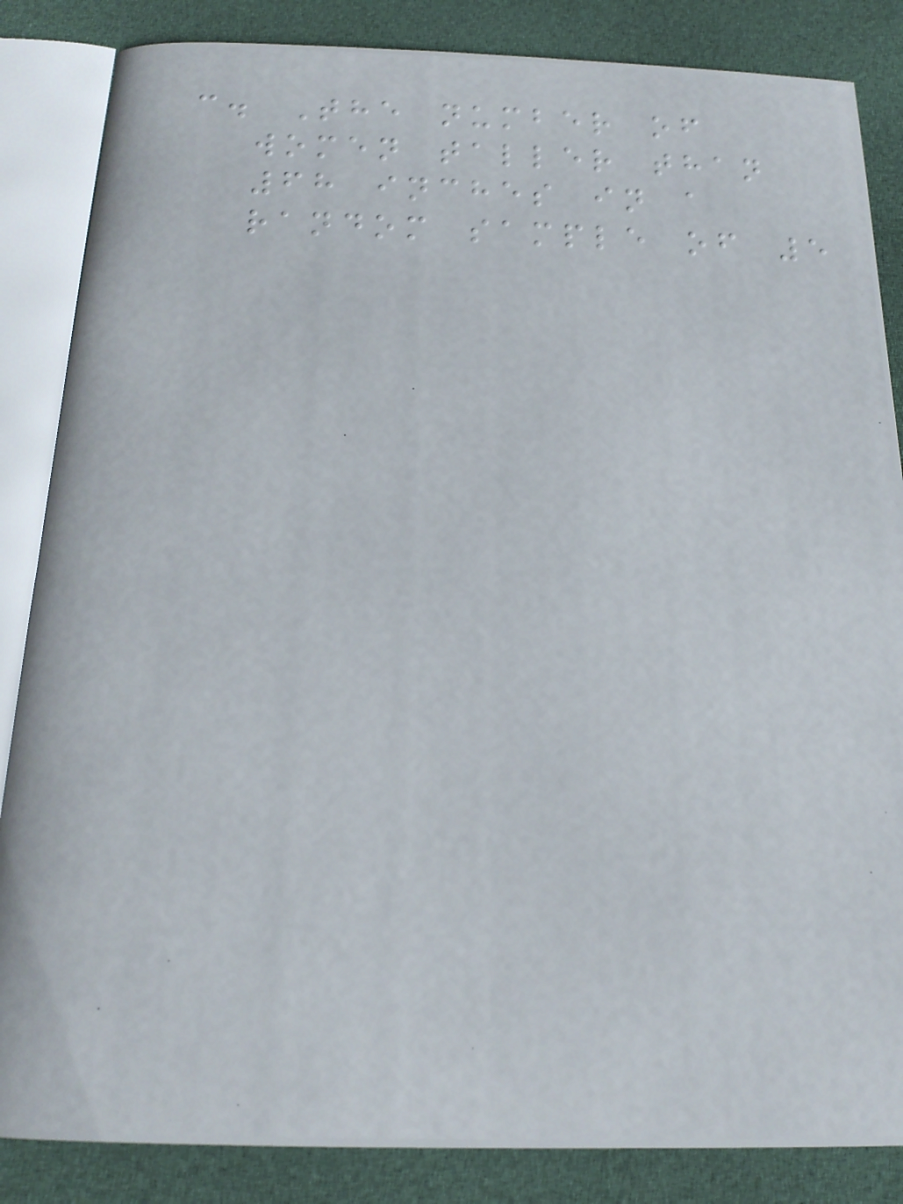c. The number of
women taller than
68 inches in a
random sample of 5
